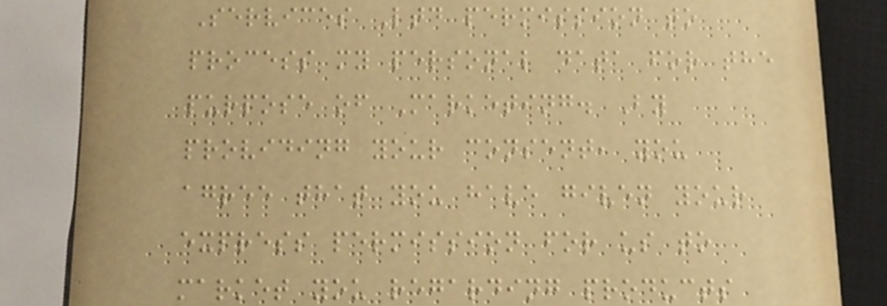Services Ltd permission to
process my personal data for the
purpose of Marketing. By
providing your consent, you
agree that you have given your
express permission for us to
market you regarding products
